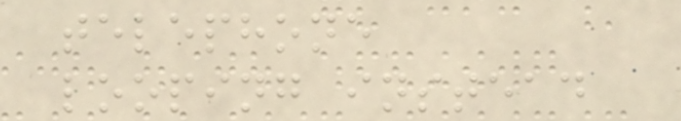telephone
looping instead
